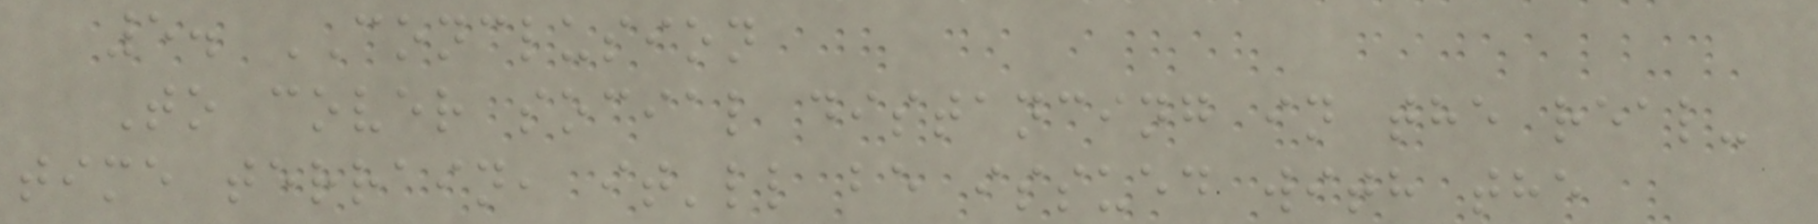5. CONCLUSION
To cover social distancing in the real-
time terrain, it'll be issued with the
